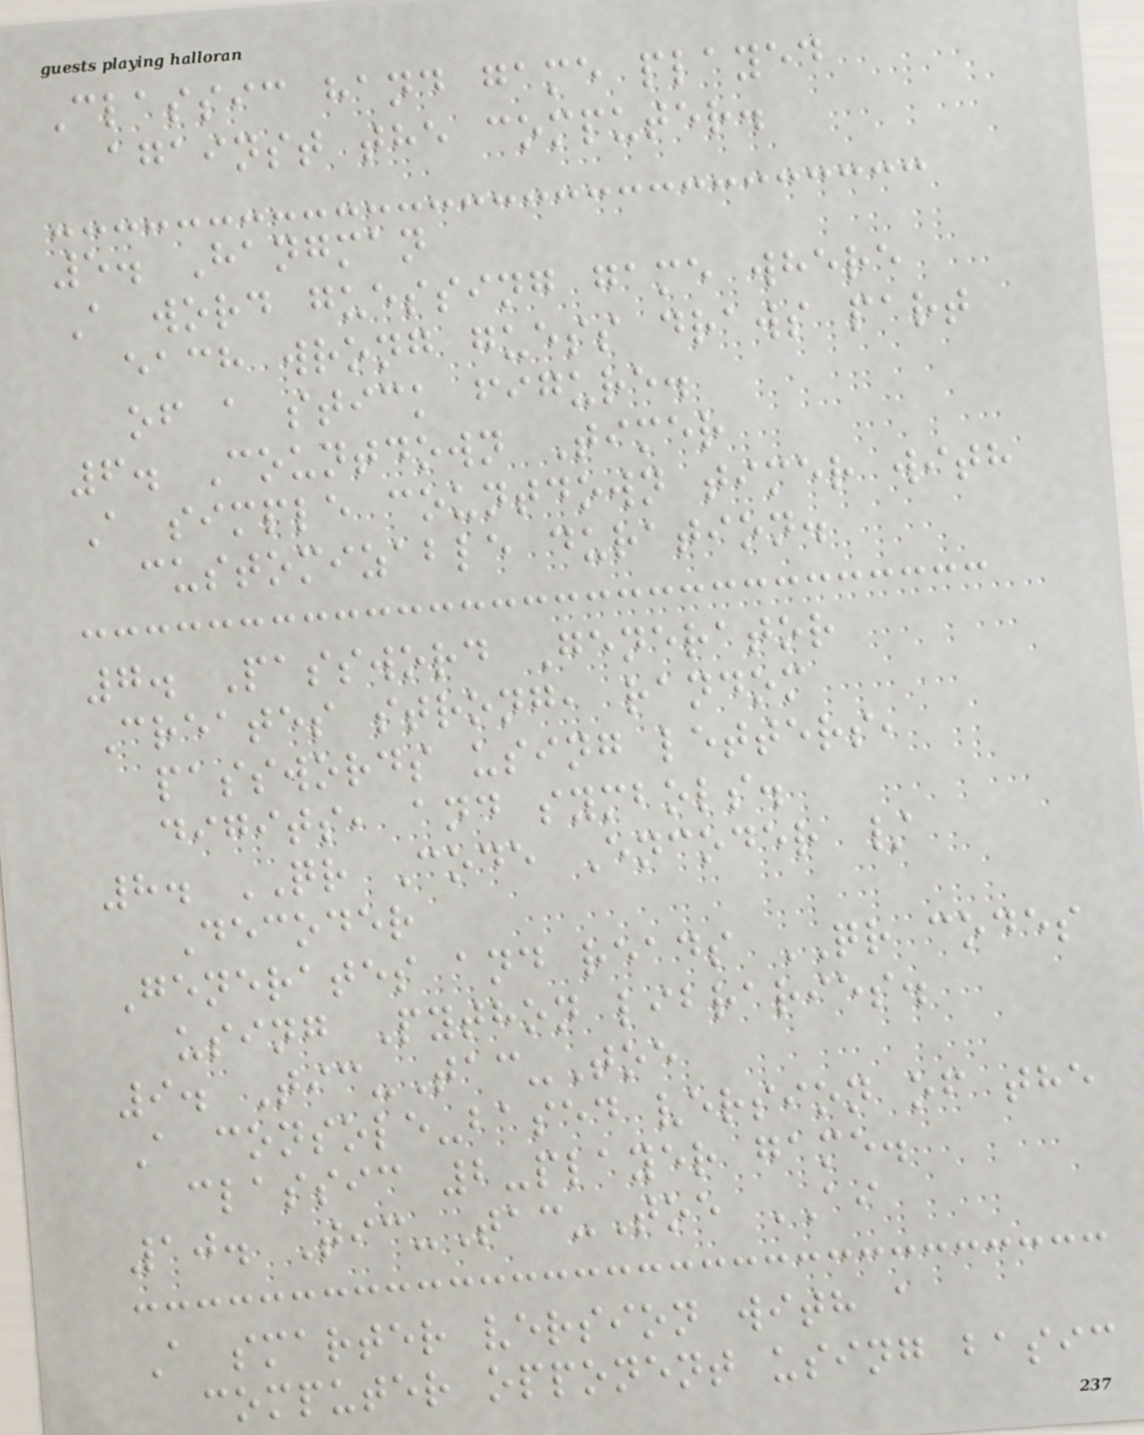Classic hand game played
against the computer.
5. Hangman
A word guessing game where
each wrong guess draws part
of a stick figure.
6. Countdown Timer
A simple countdown timer with
customizable duration.
7. Password Generator
Creates strong, random
passwords using letters,
digits, and symbols.
8. QR Code Encoder /
Decoder
Generates and reads QR codes
using Python libraries.
9. Tic-Tac-Toe
A console-based version of the
classic 2-player game.
10. Tic-Tac-Toe AI
A smarter version with a
computer opponent using basic
